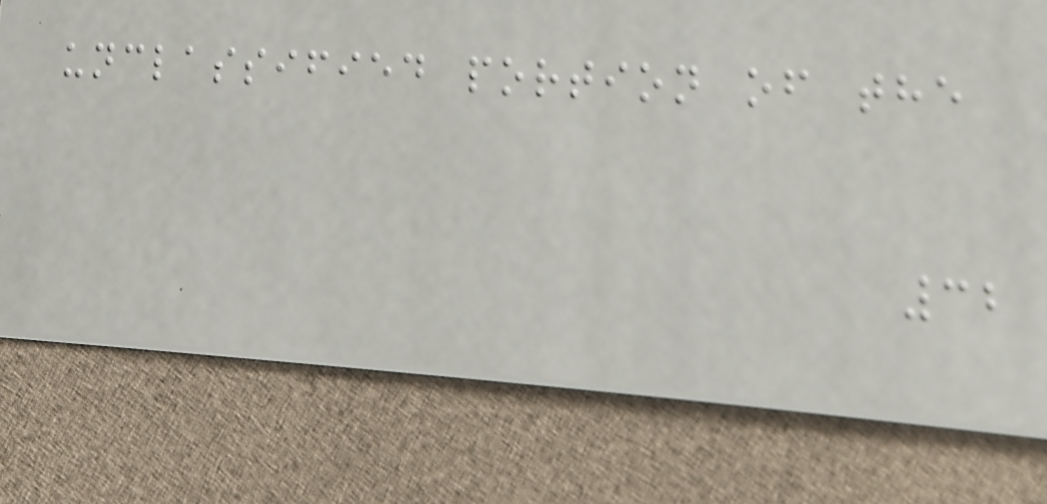unclassified portion of the
32
